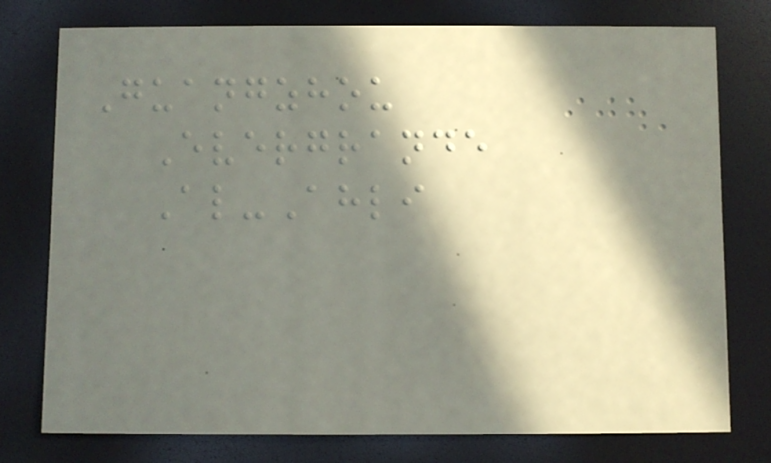Guangzhou
Evergrande
Al-Ahli
